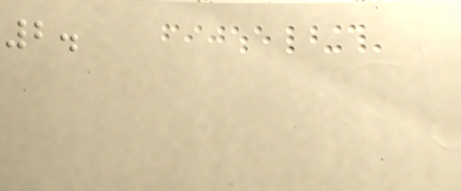2.
